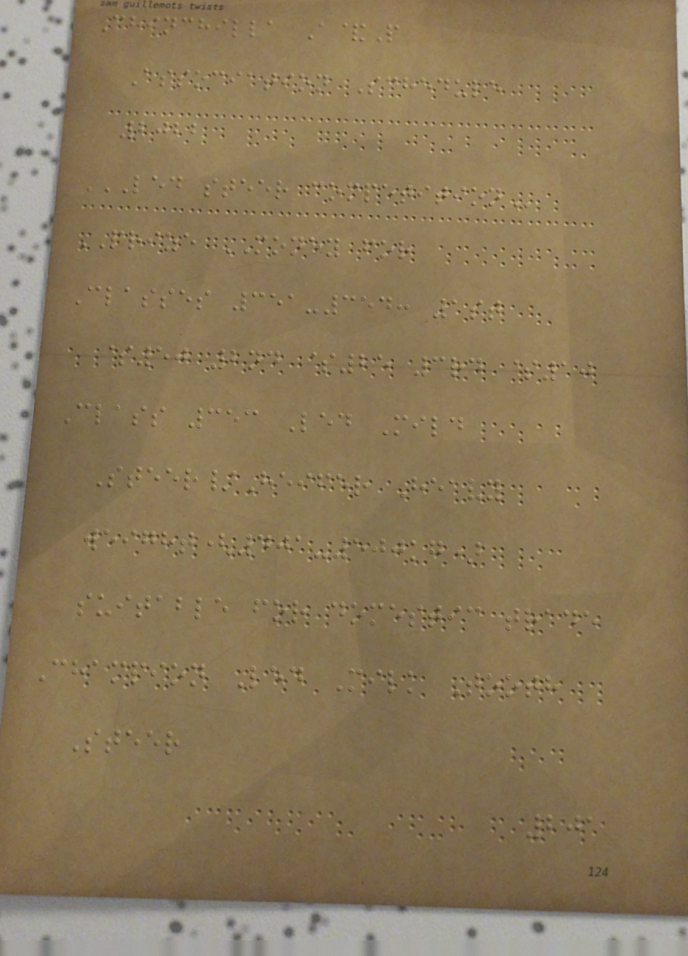Chinchilla A&P
Association Schedule
2022
LED STEER COMPETITION
PRIZE MONEY for
Classes 351-354: 1st
$50 2nd $25 3rd $10
Class 353 Led Mild
Steer/Heifer Heavy
weight(401-500kg)
suitable for domestic trade
Champion Led Milk Tooth
Steer
201
